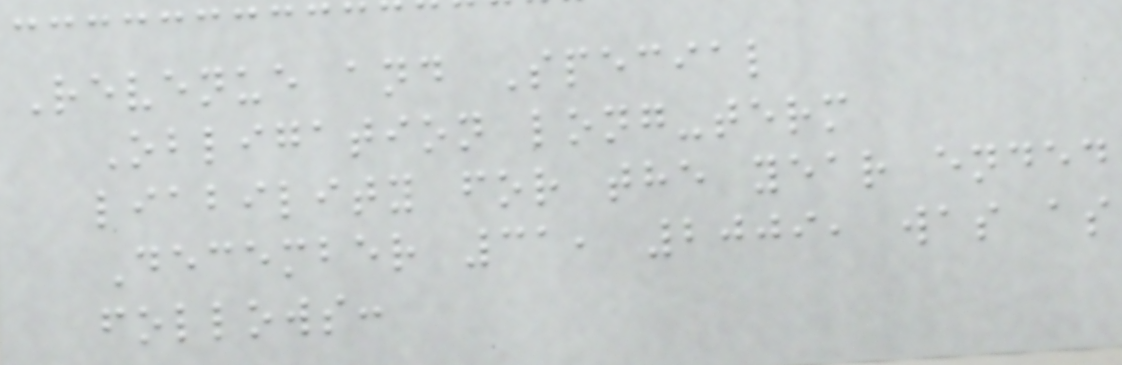Revenue and Special
Obligation long-term
liability for the year ended
December 31, 2009, was as
follows:
